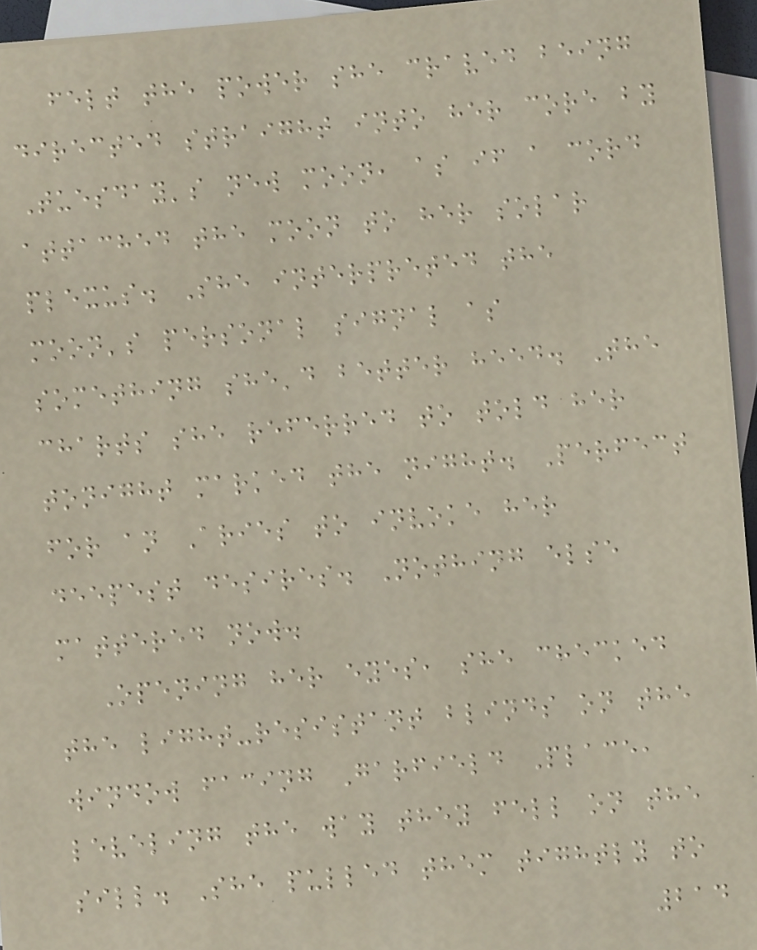felt the power she craved being
directed straight into her core by
Tuesday's new moon, as if a cord
attached the moon to her solar
plexus. She interpreted the
moon's personal signal as
something she'd better heed. The
charts she referred to told her
tonight marked the night. Perfect
for an Aries to invoke her
deepest desires. Nothing else
mattered now.
Opening her eyes, she checked
the light-resistant blinds on the
window facing Garfield Place,
leveling the way they fell on the
sill. She pulled them tightly to
214
